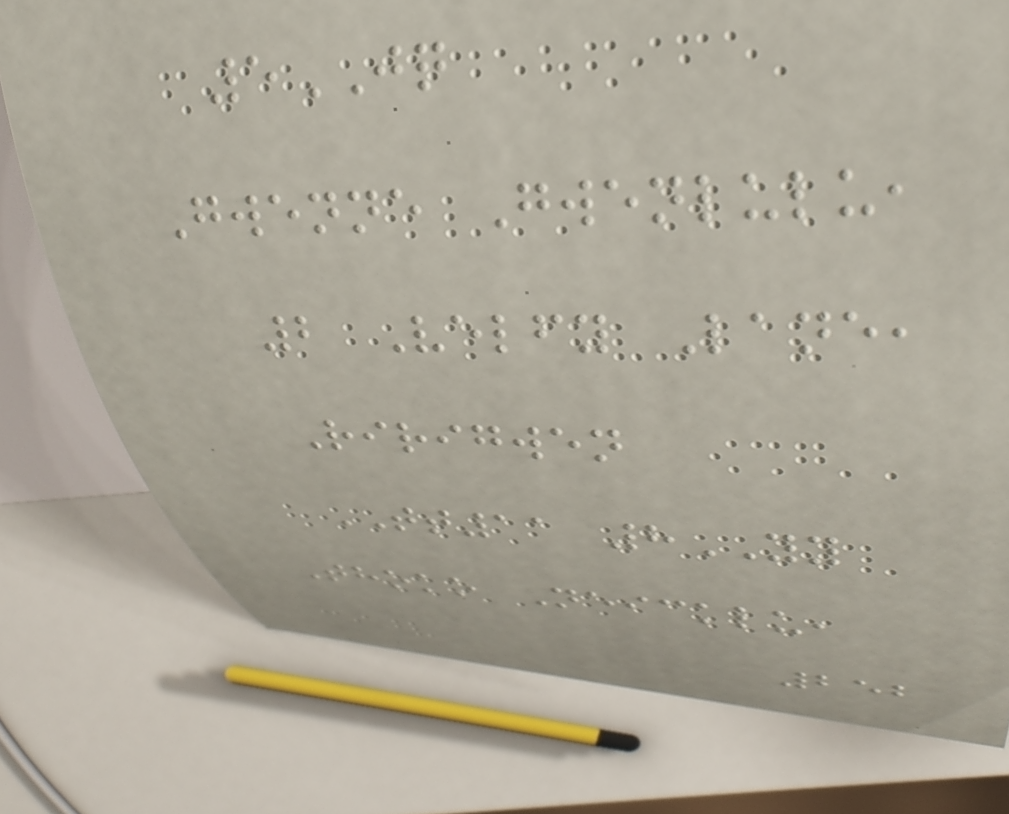5JQ
Gwenne Gwenlulu,
2 Velfy Lane,
Ririgwen
TT11 8YY
Thoko Neicklu,
252
